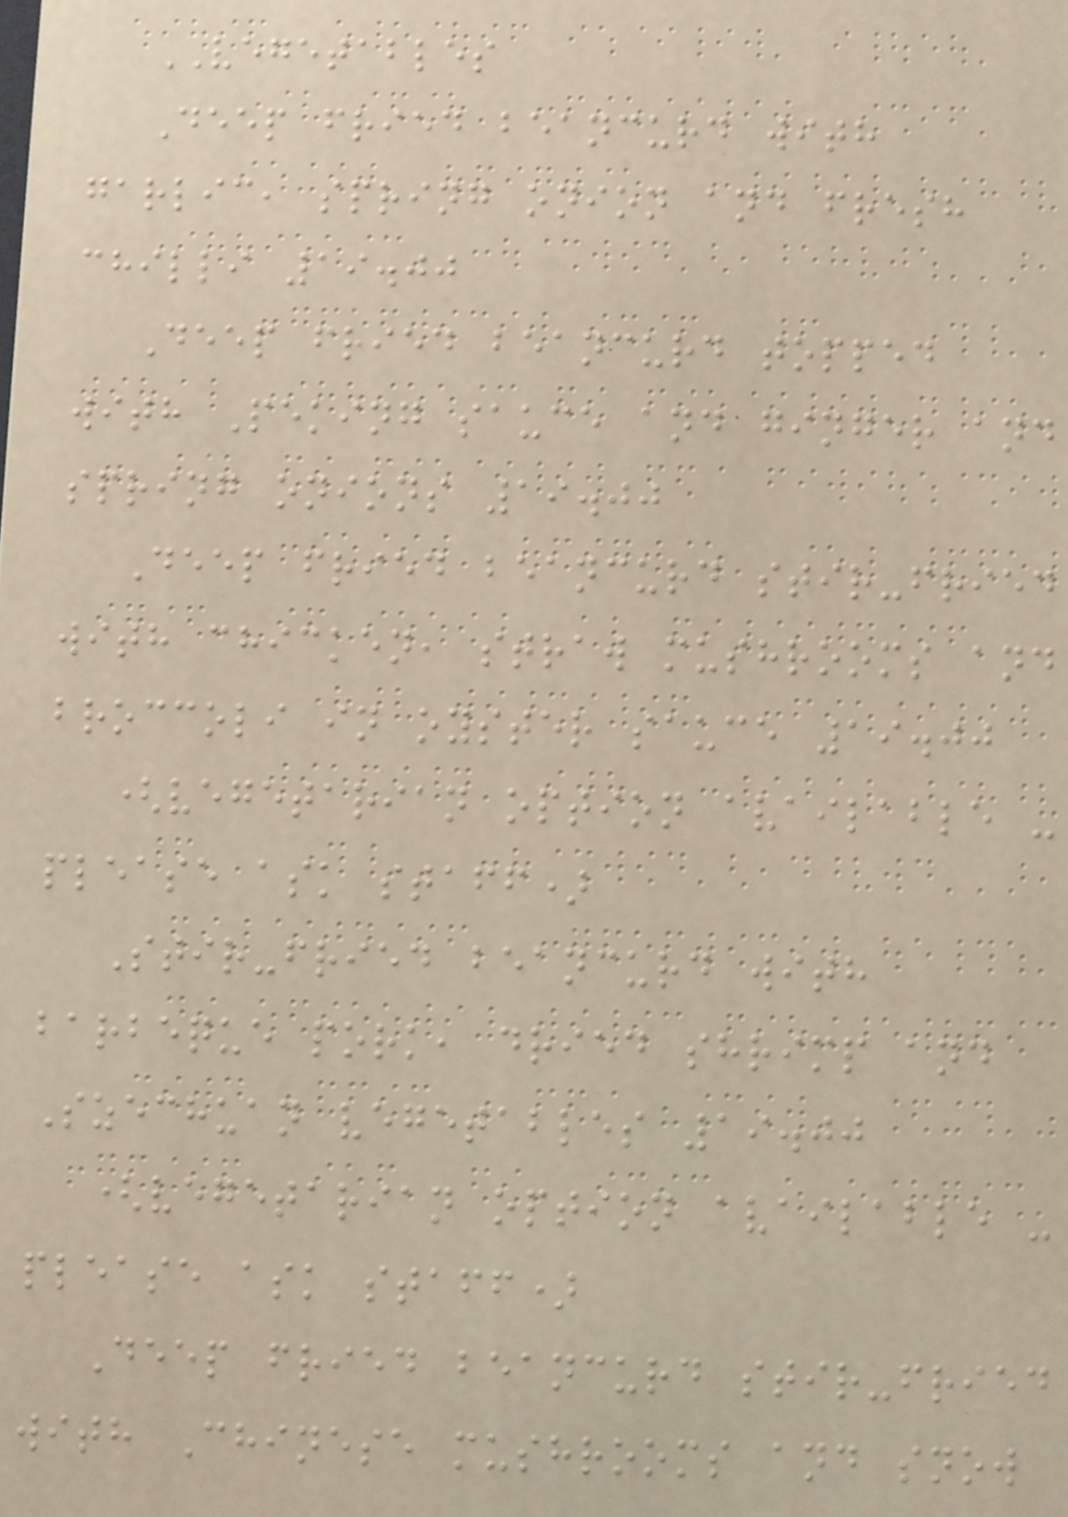VEGETABLES
Deep fried beancurd with
garlic, spring onion and fresh
chilli 19.00
Deep fried beancurd topped
with Peking sauce and ginger and
spring onions 19.00
Deep fried beancurd stir-fried
with chicken, straw mushrooms and
broccoli in oyster sauce 19.00
(vegetarian option available -
please ask staff)
Stir-fried beancurd with
barbeque pork, dried shrimp and
Szechuan vegetables 19.00
(vegetarian option available -
please ask staff)
Deep fried beancurd stir-fried
with Chinese mushrooms and snow
